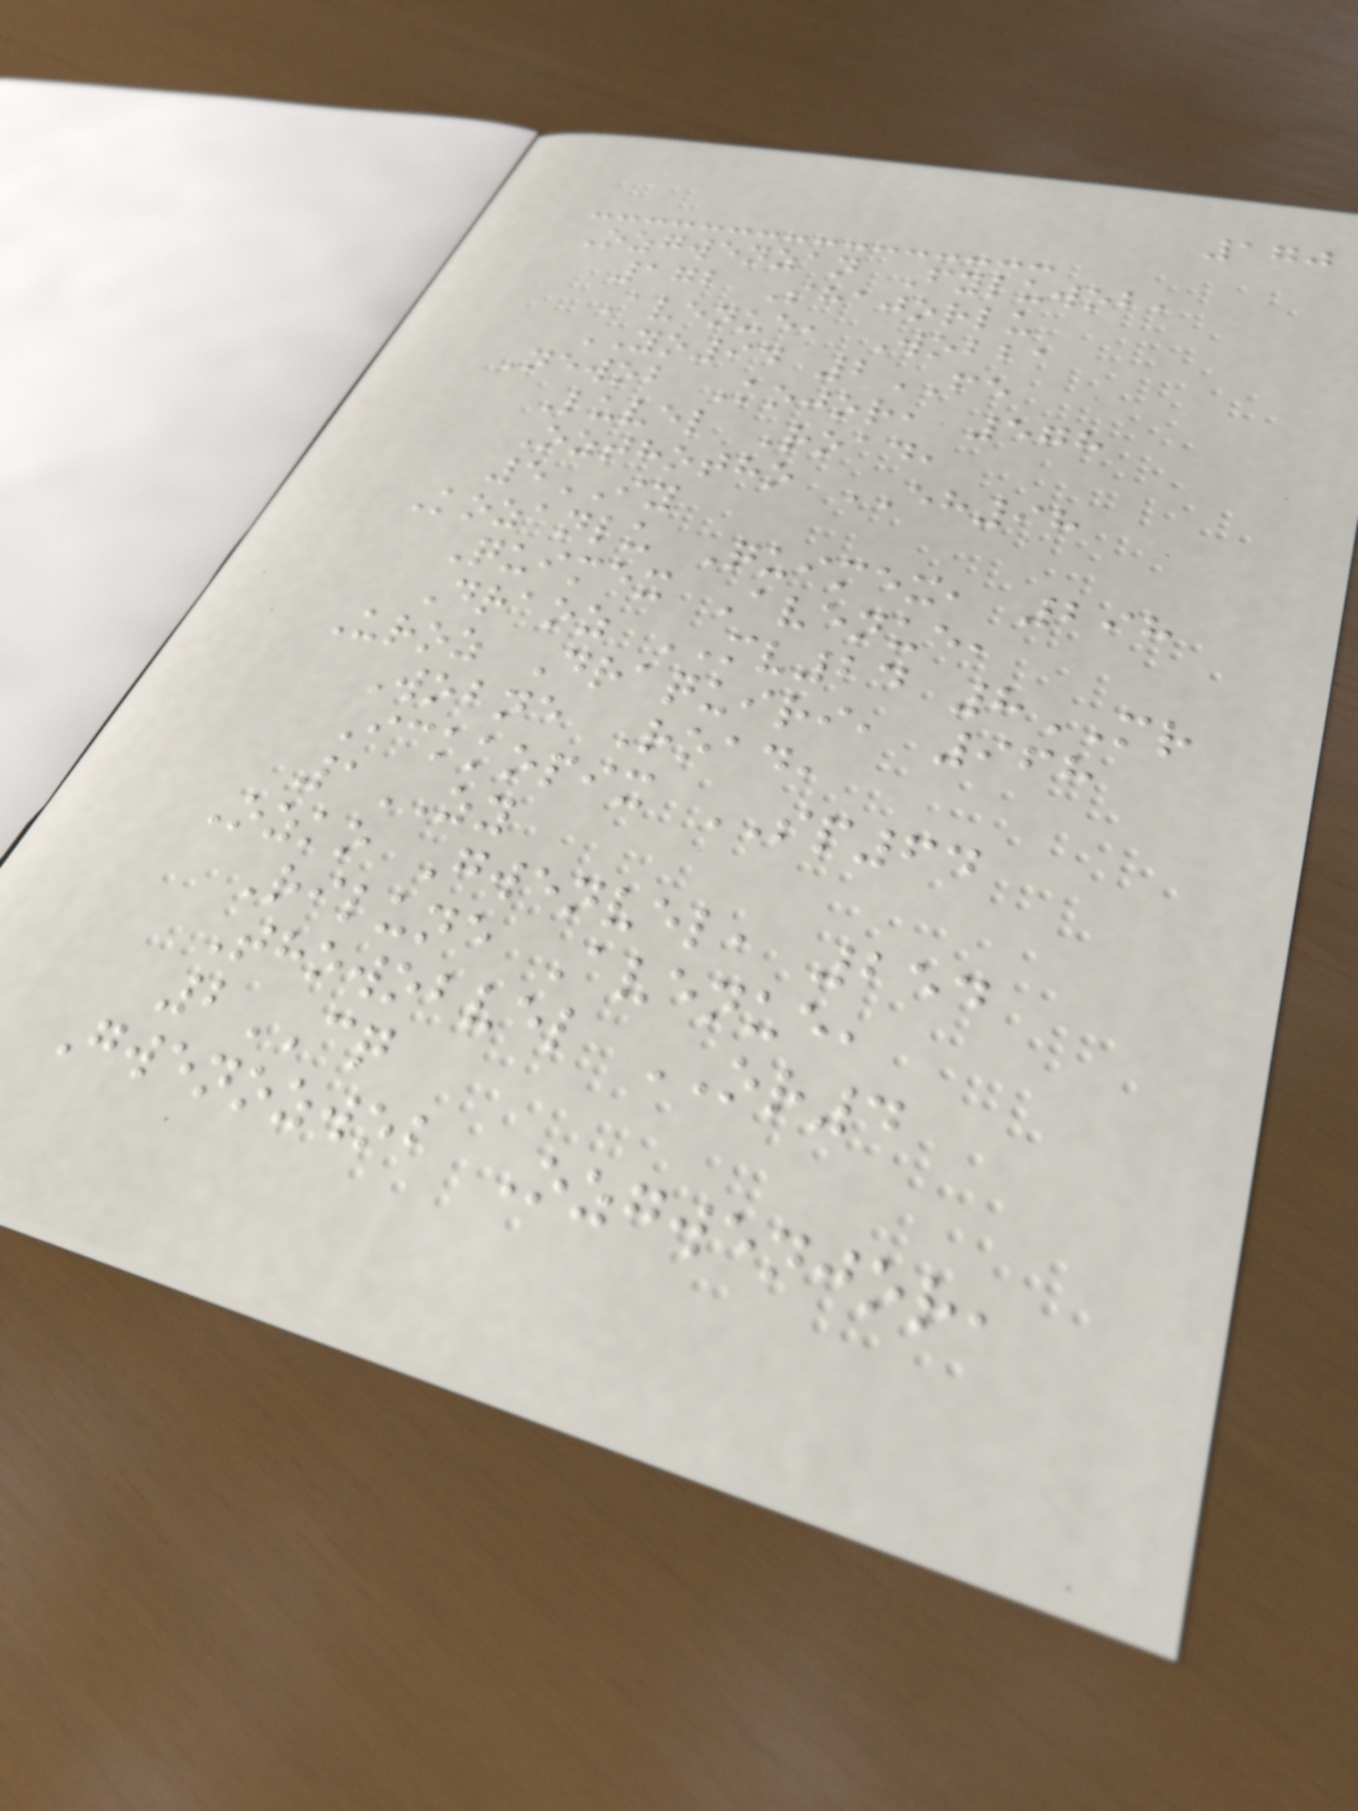170
Ozgwenzan Fyluwob,
172 Shajorlu
Avenue, Wobba
YO94 2FE
Newob Kojor, 578
Luvel Road,
Ozthotho EH98
5IY
Kozanlu Quimex, 298
Quimex Avenue,
Draoz MV24 8MR
Uroz Draquiri, 968
Wobne Road,
Ickkopix SP64
1ZY
Ozko Gwenvel, 254
Rilune Avenue,
Thowobvel OR4
2CQ
Gwenozwob Ozgwenjor,
